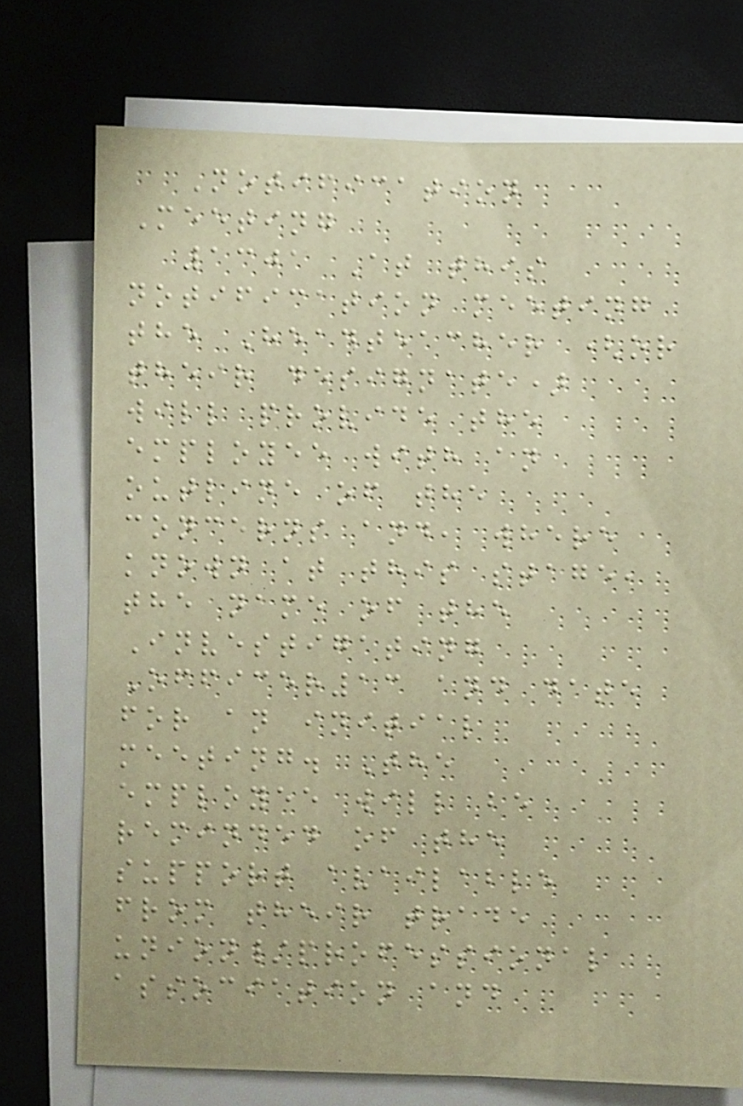Notification
Meeting
1301 At this
notification meeting
the Headteacher (or
their designate)
will provide the
employee with an
outline of the
concerns and, where
known at this stage,
the name of the
Investigating
Officer13 and date
for an initial
meeting. The
employee will be
reminded of the
support available
from their trade
union/professional
association and
